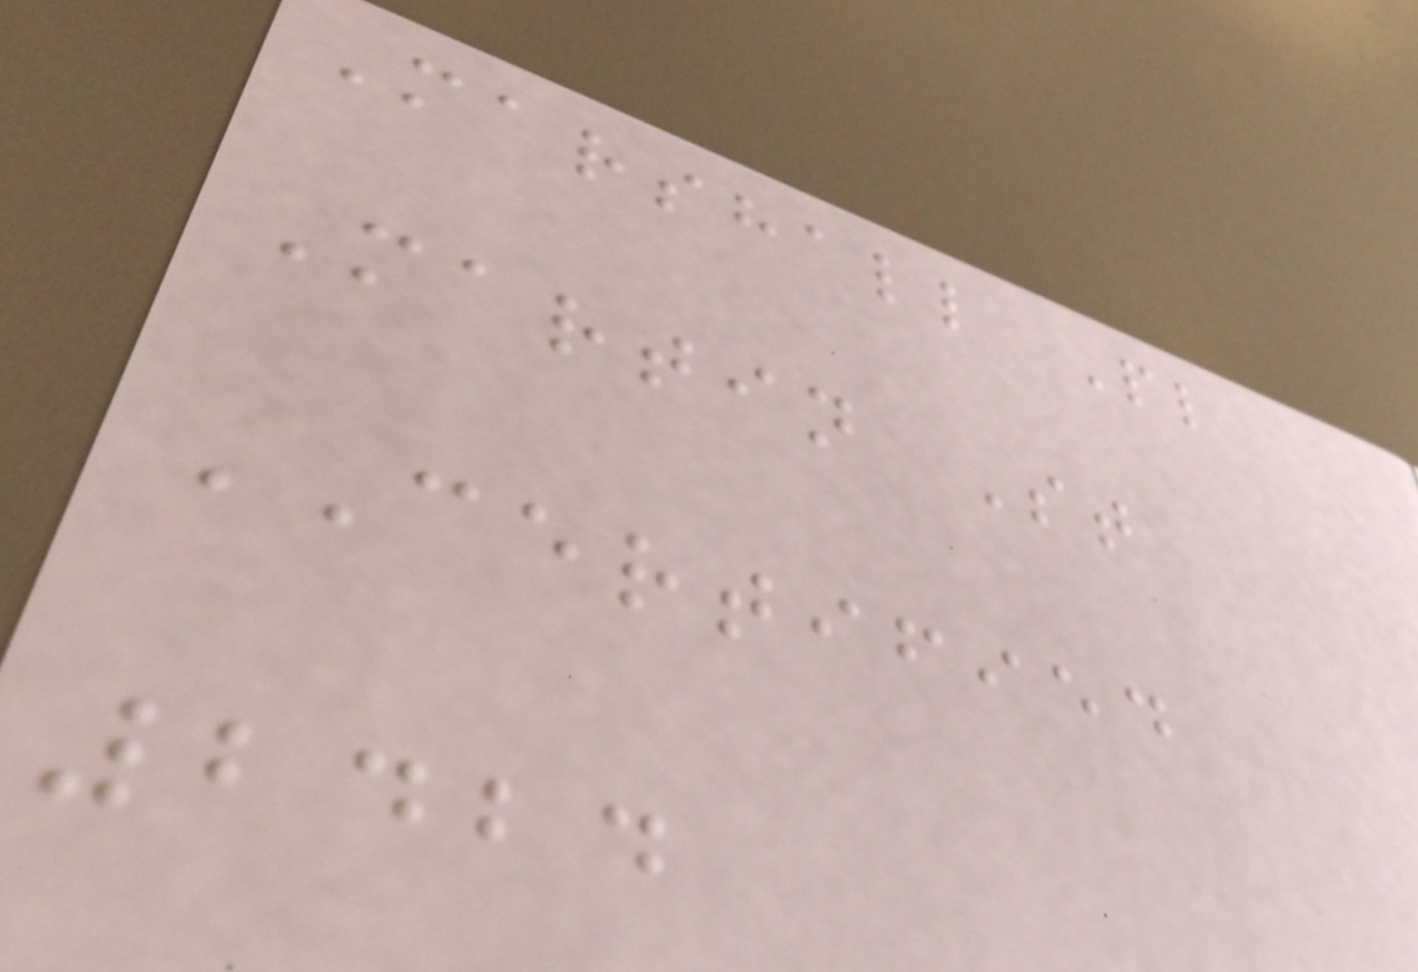Marshall Pl
Martin St
CERTIFIED
2424
